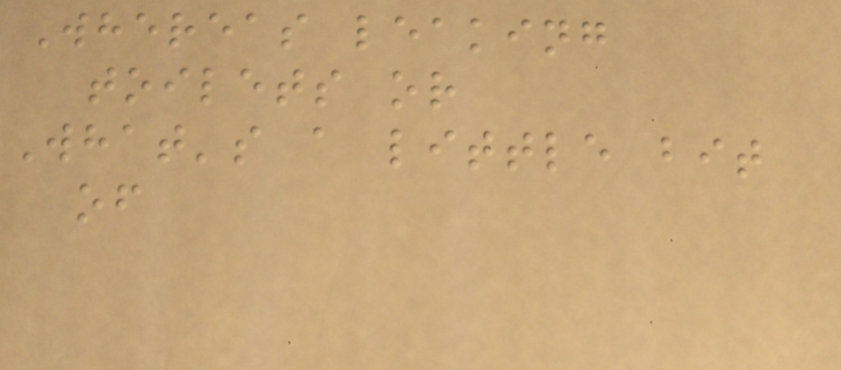Whereas leaking
toilets or
What's a little bit
of
